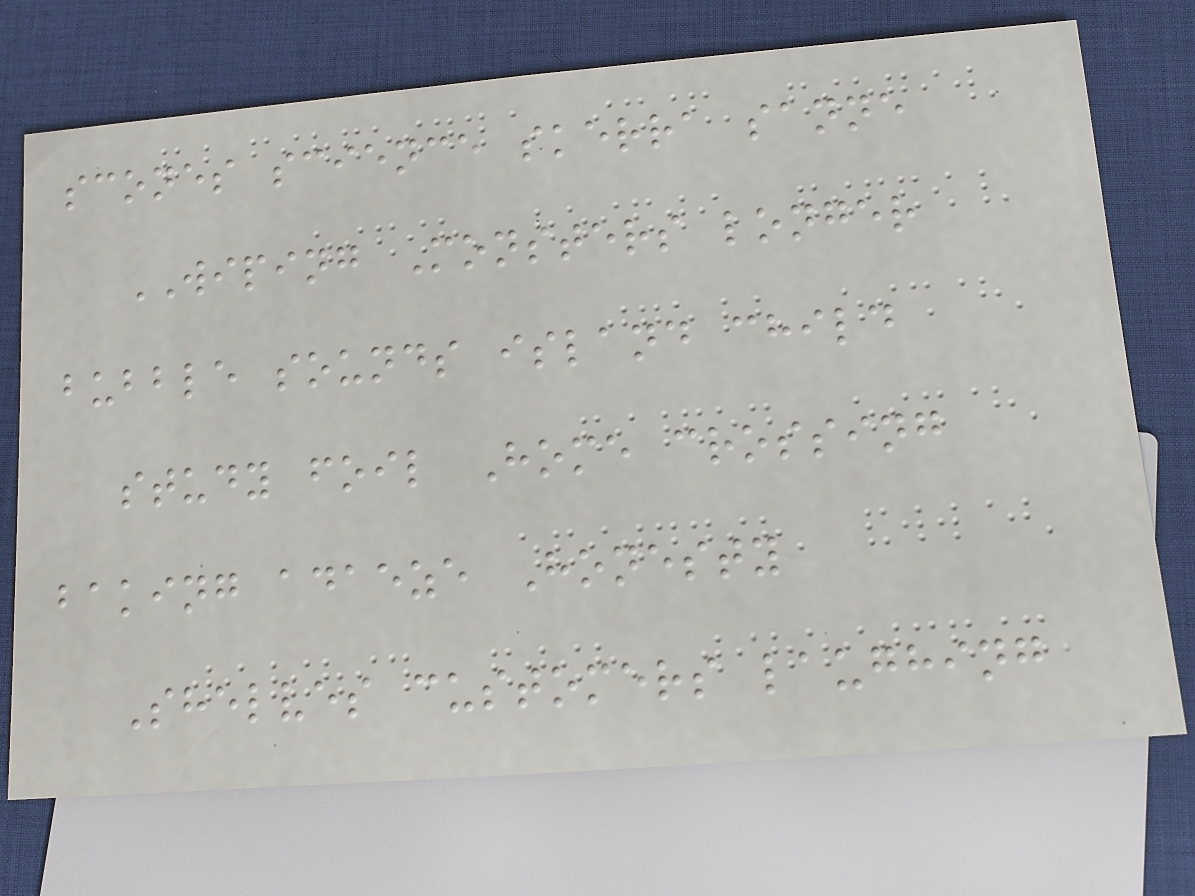scones science skerra sanne
WIPING Monsters longer
bubble sounds island child
study foil Home crossing
baking adaeze Honesty
Shelves customers laughing
